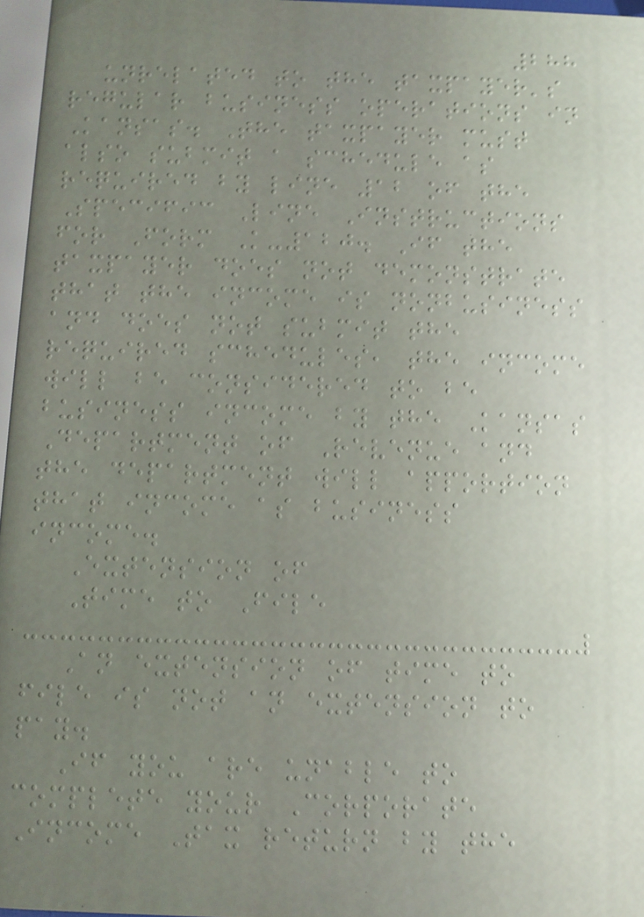288
unrelated to the taxpayer's
regular business operations in
Kansas. The taxpayer must
also submit a schedule as
required by line 12 of the
Specific Line Instructions
for Form K-120. If the
taxpayer does not demonstrate
that the income is nonbusiness
and does not submit the
required schedules, the income
will be considered to be
business income by the Kansas
Department of Revenue and
the department will apportion
that income as business
income.
Extension of
Time to File
An extension of time to
file is not an extension to
pay.
If you are unable to
complete your Corporate
Income Tax return by the
